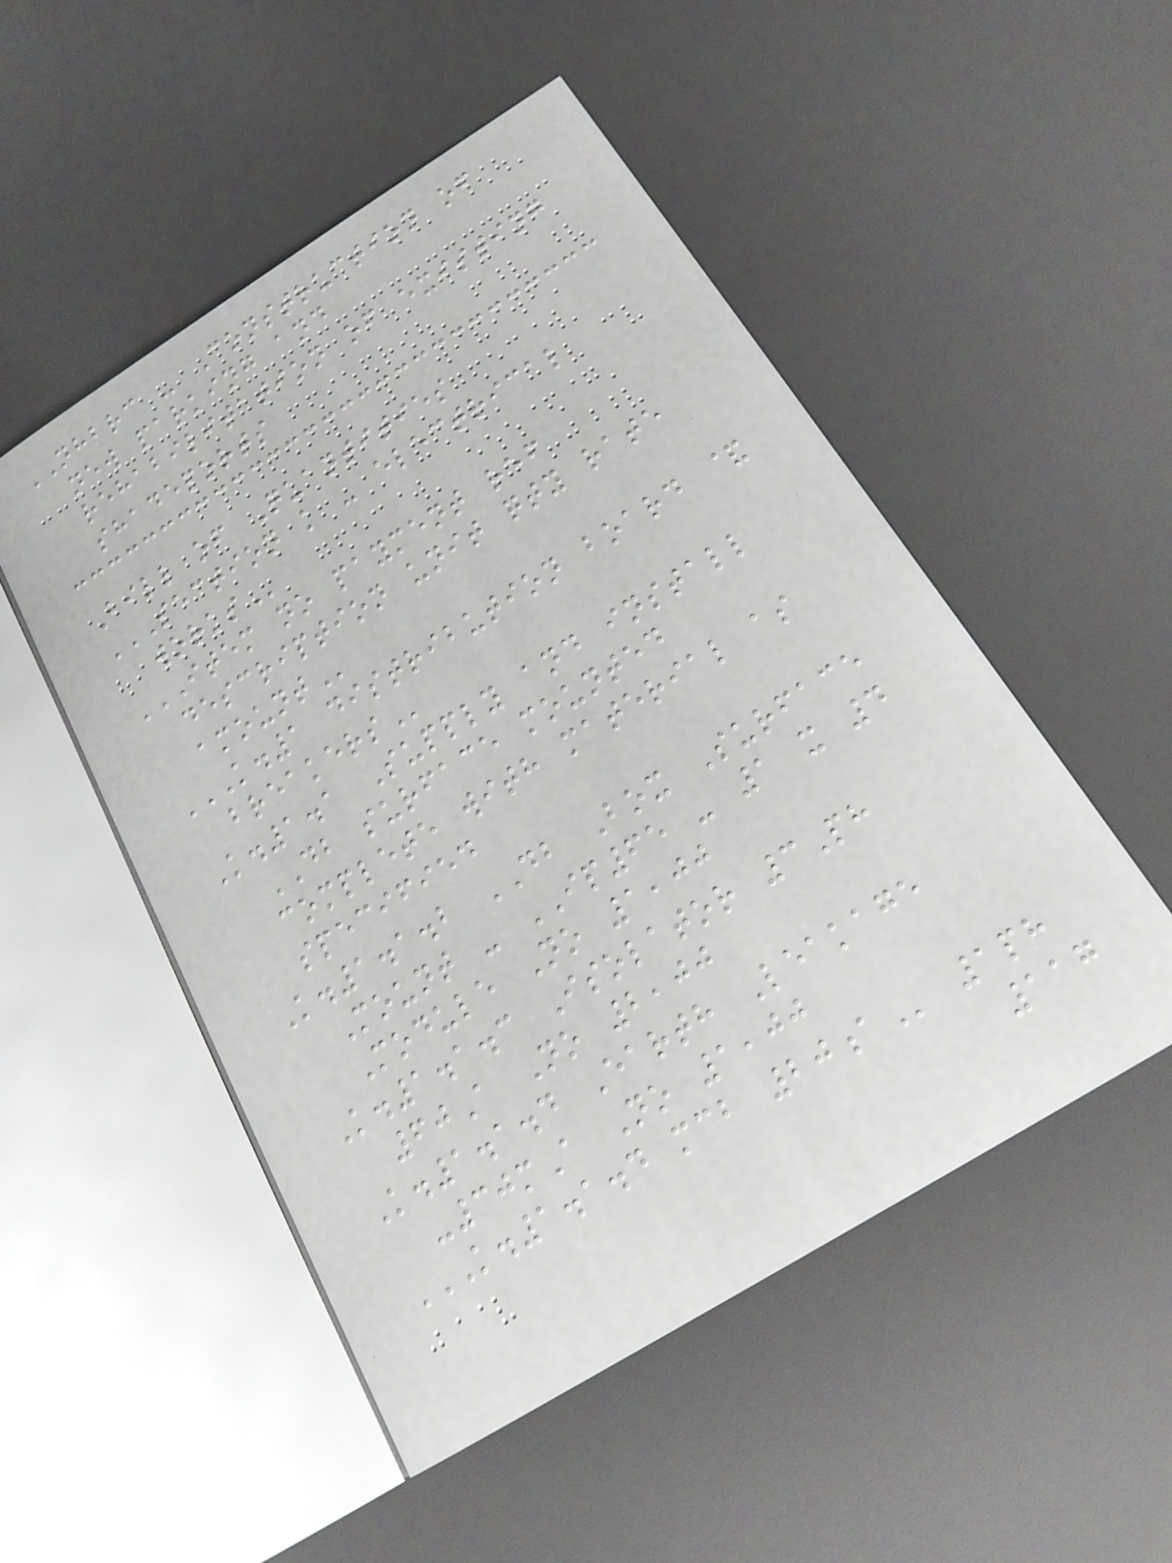NHBRC - Construction of
new parking and
rehabilitation of existing
shadeports
Bill of Quantities
SECTION K - ELECTRICAL
WORKS
ITEM NO PAYMENT REF
DESCRIPTION UNIT QTY RATE
AMOUNT
K.1 DISTRIBUTION BOARD &
BREAKERS
K.1.1 Supply and install
DB surface mounted
complete with material as
specified
K.1.1.2 DB Box Surface
Mount - IP65 - 1 x 4
Module No 1,00
K.1.1.3 Isolator 3Ph
60A No 2,00
K.1.1.4 Earth Leakage
-30mA No 1,00
K.1.1.4 MCB 20A 1ph
117
